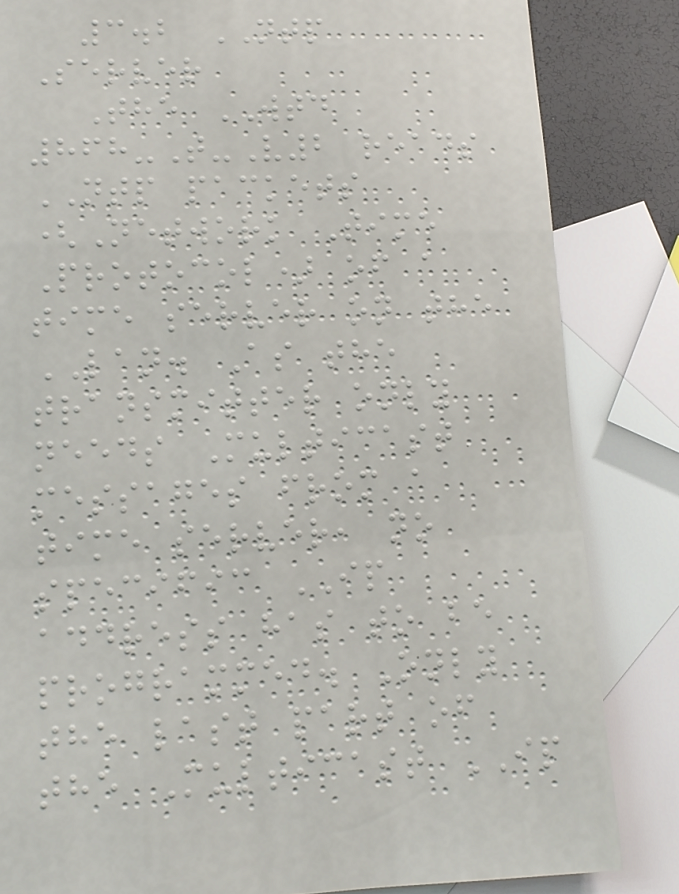3.2 NTP
Server
The WTD
868-T-V2 reads
NTP packets
(Network Time
Protocol) of a
time server on the
LAN. As the
transmitter only
needs Multicast
messages from a
time server, no
specific IP
address has to be
programmed. Only
the last part of
the Multicast IP
